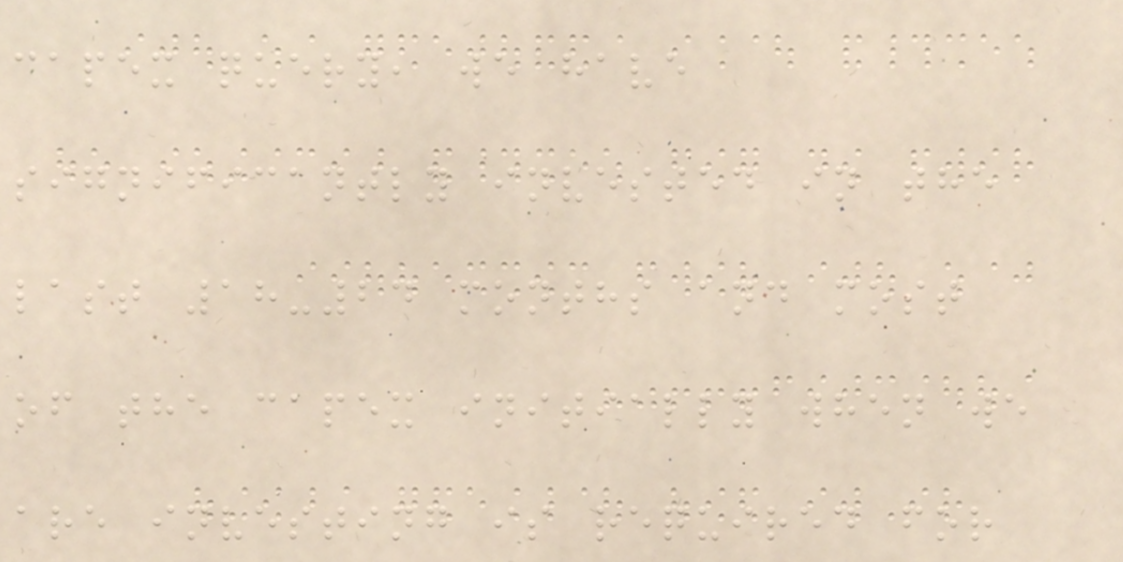capex query, we have
significantly invested in the
last 18-24 months and most
of the capex initially when we
are investing is required for
